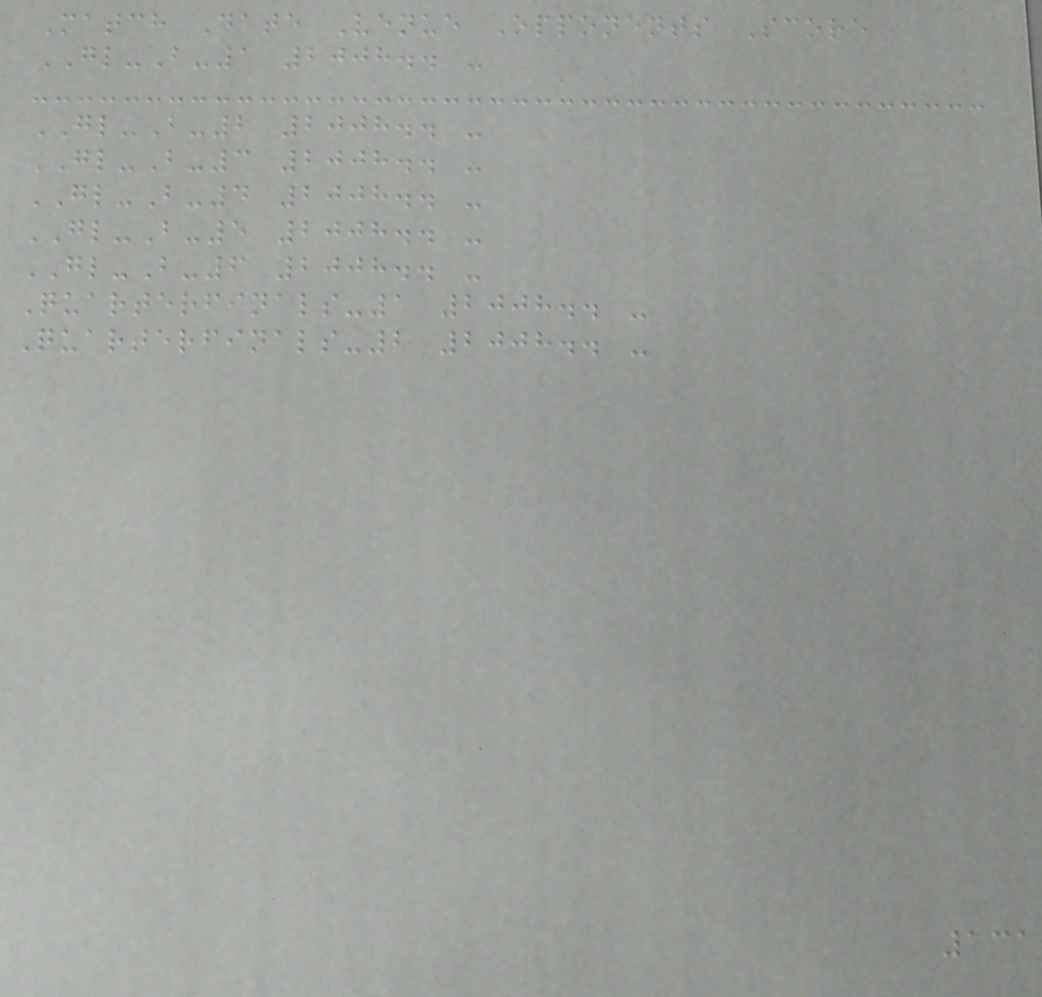Match Date Venue Opponents Score
GL-B-1 2008.. -
GL-B-2 2008.. -
GL-B-3 2008.. -
GL-B-4 2008.. -
GL-B-5 2008.. -
GL-B-6 2008.. -
Quarterfinals-1 2008.. -
Quarterfinals-2 2008.. -
131
